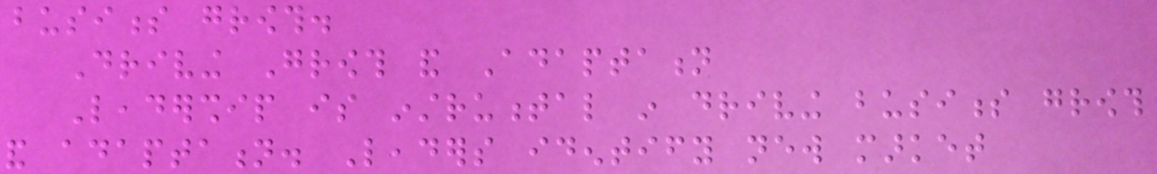business growth.
Driving Growth and Adaptation
Leadership is instrumental in driving business growth
and adaptation. Leaders identify new market
